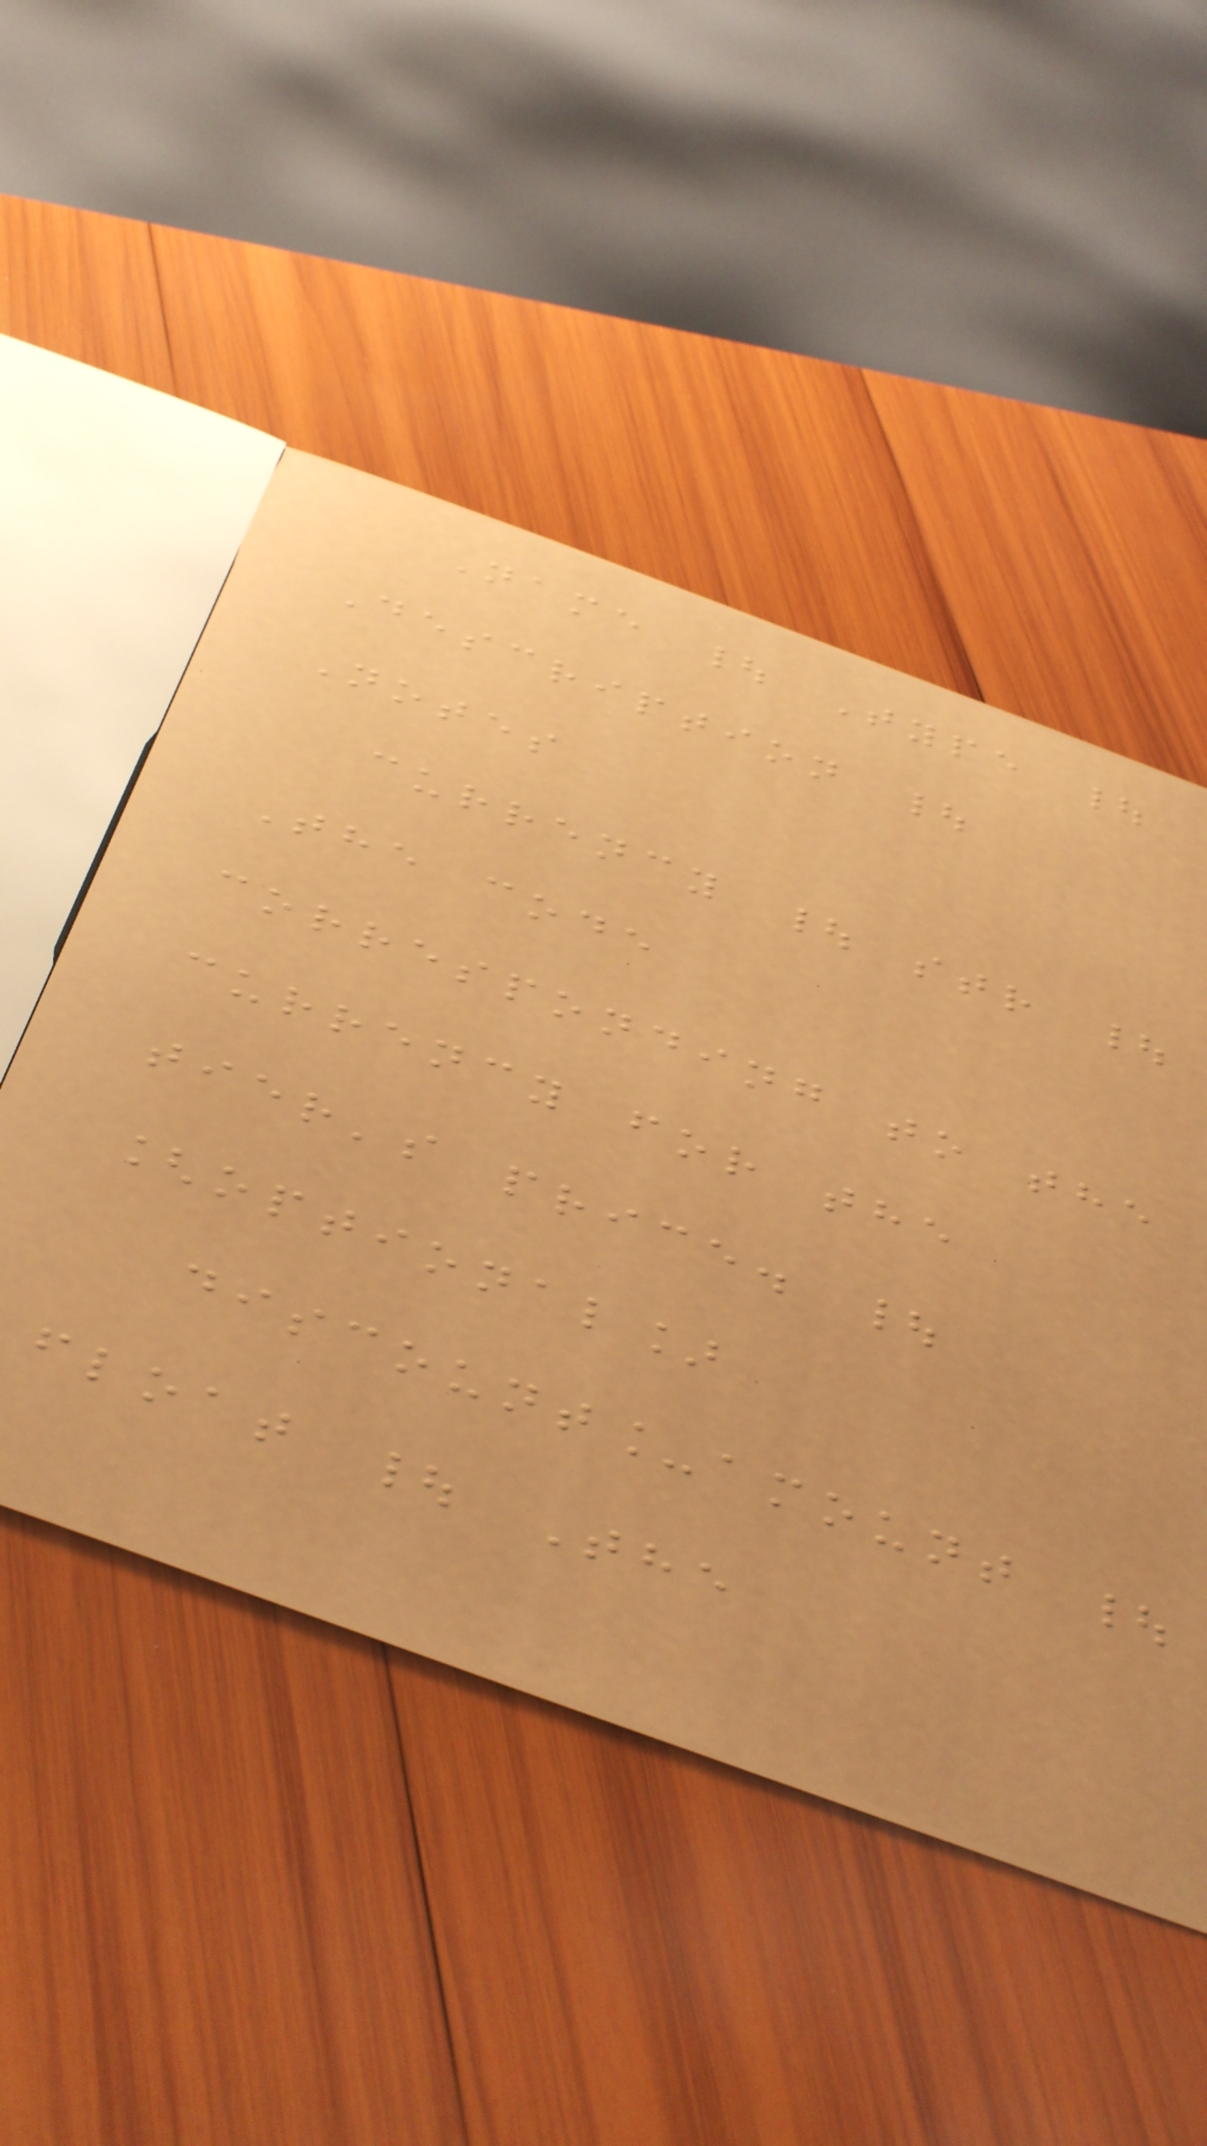Name | Type |
Description |
Notes
currency | str |
The code
corresponding to the
currency for the
tier's price. |
[optional]
discount_amount |
float | The
